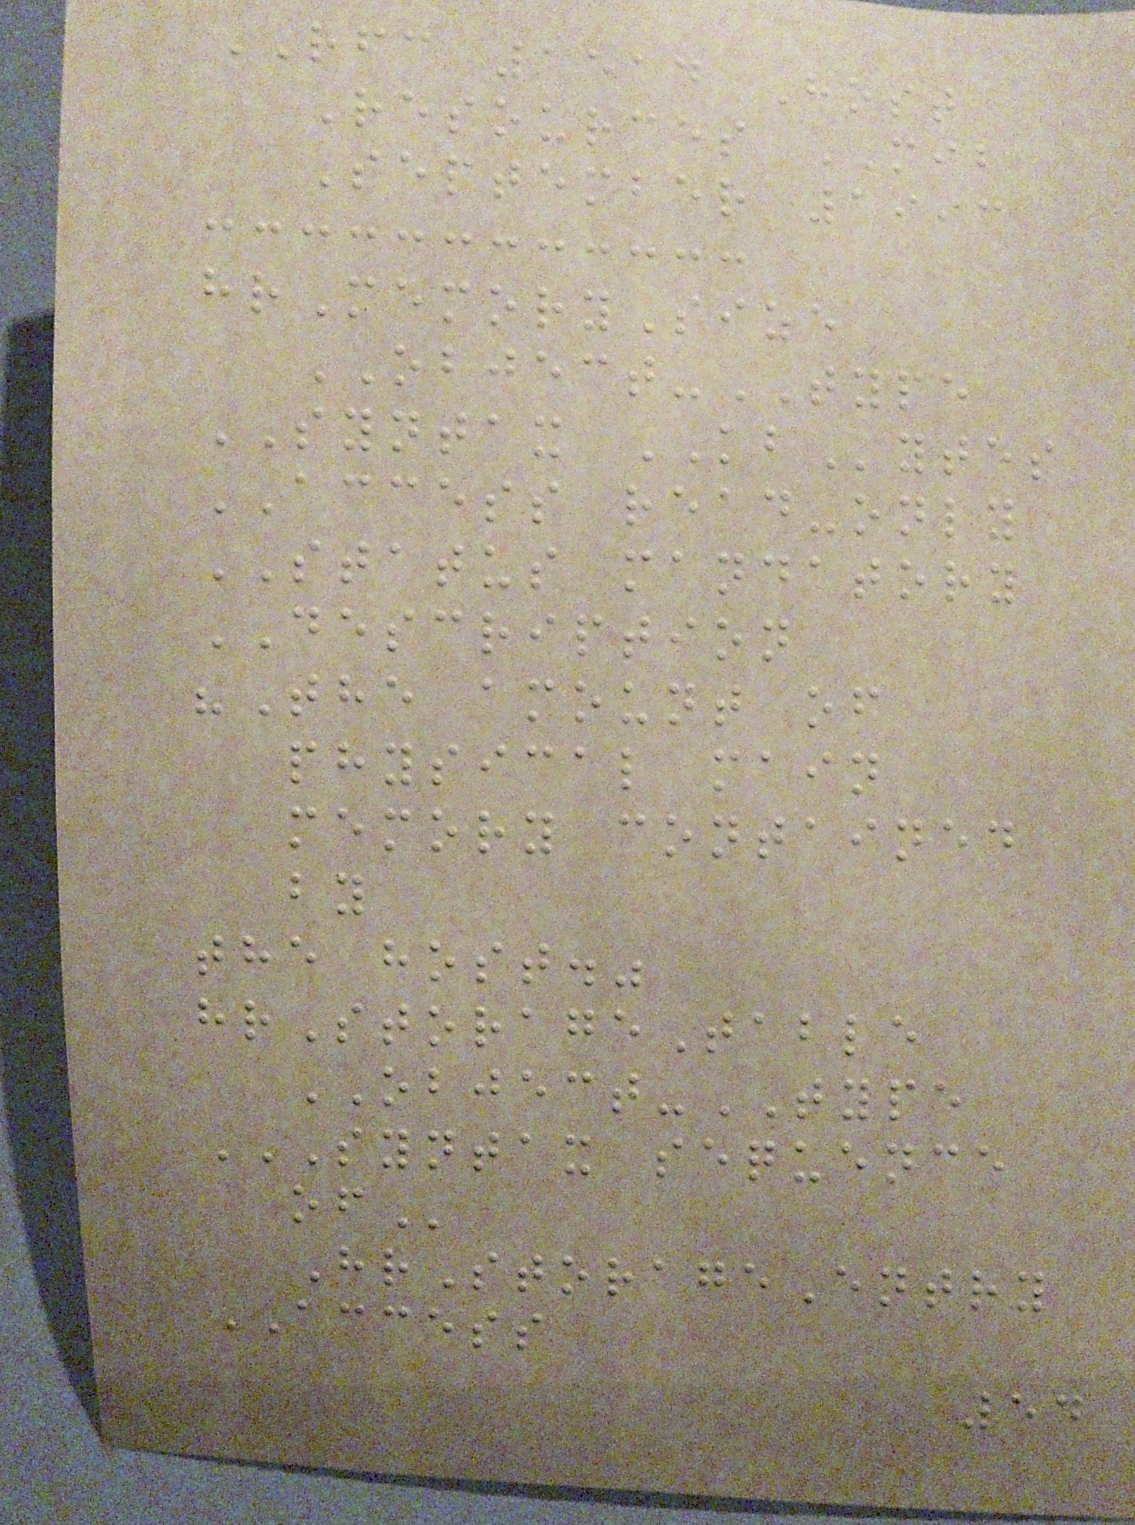RFC 1514 Host
Resources MIB
September 1993
hrMemorySize
OBJECT-TYPE
SYNTAX KBytes
ACCESS read-only
STATUS mandatory
DESCRIPTION
"The amount of
physical main
memory contained
by
the host."
hrStorageTable
OBJECT-TYPE
SYNTAX SEQUENCE
OF
HrStorageEntry
ACCESS
54
